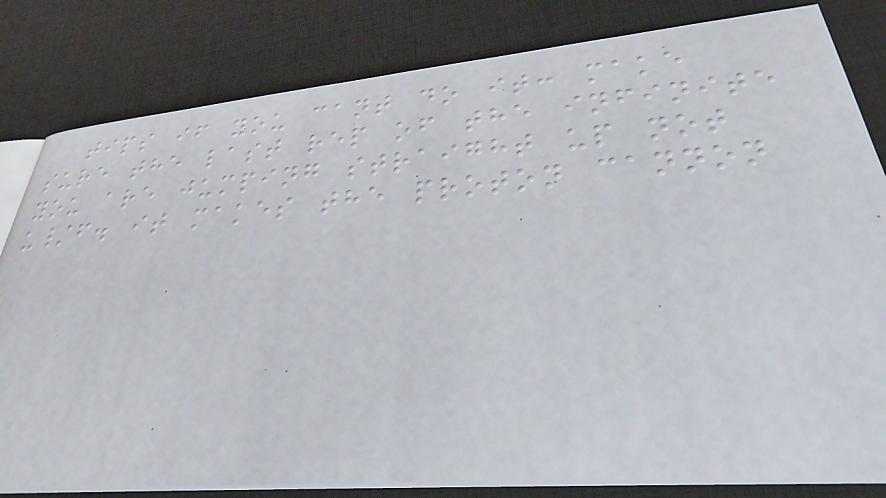tips if you cant do it: make
sure the last rep of the infinite
you are jumping straight up not
u/f. it makes the proton cannon
